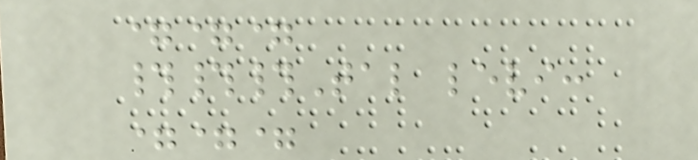===
###Tal levi:
===
